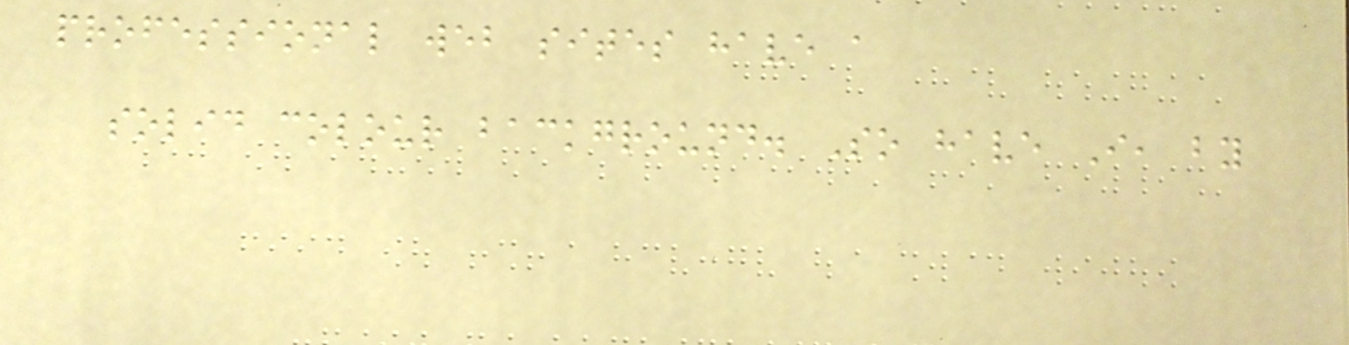professional web sites have a
solid colour background. So have I, by
